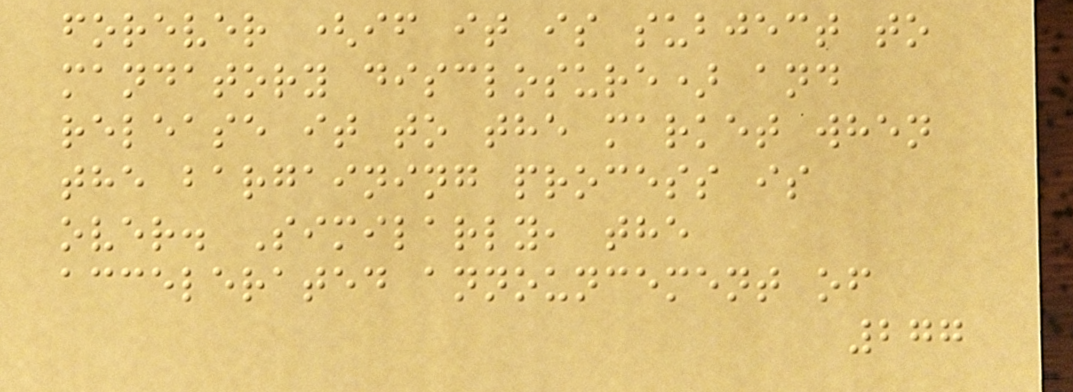forever (if it is subject to
mandatory disclosure) and
release it to the market when
the bargaining process is
over. Similarly, the
accelerated announcement of
277
